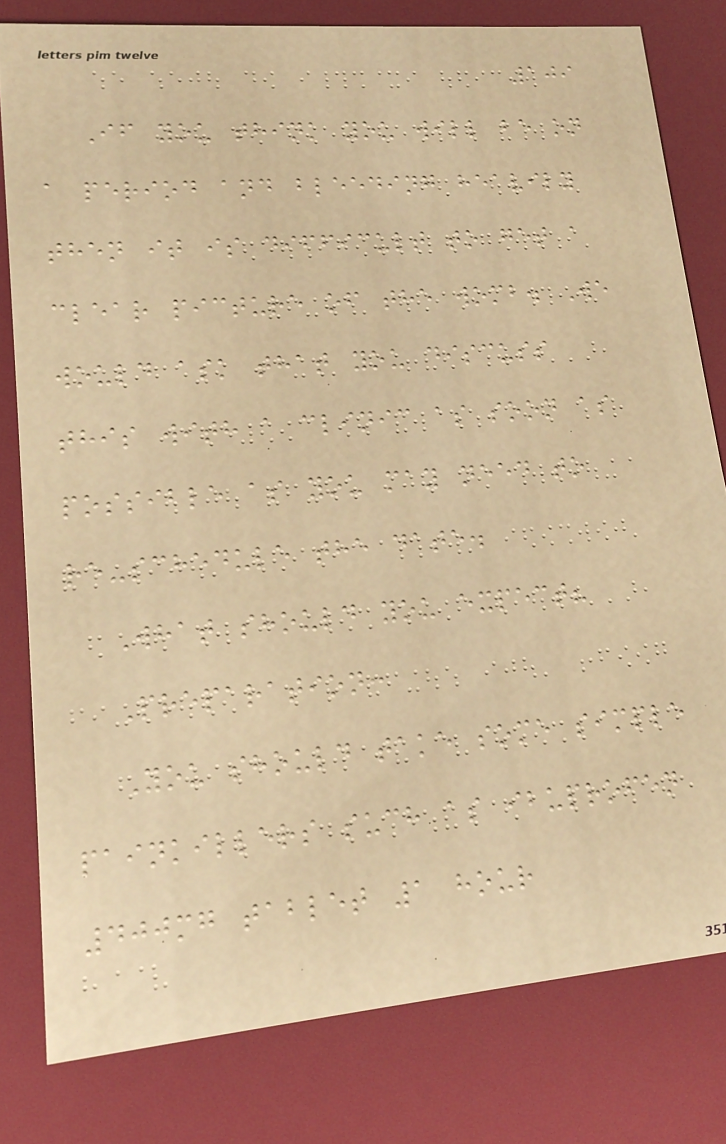109
If you think you will be on
a period and bleeding heavily
then it is difficult to get a
clear picture of the womb. We
would ask that you discuss
this with a clinic as soon as
possible as you may need to
re-schedule the date.
What should you expect?
Preparation:
You should take some simple
painkillers such as ibuprofen
400mg tablet 1 hour
